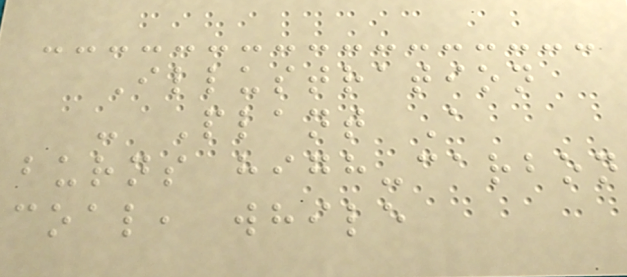Illustration
- Plant A
burns high-carbon
coal, while
